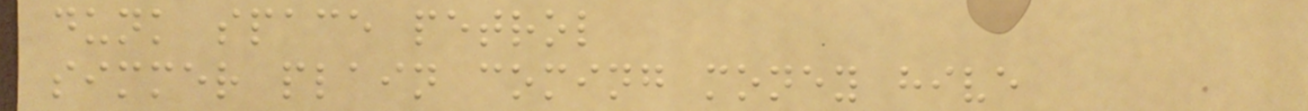dunk space petrol
simmer plain coming money hive
